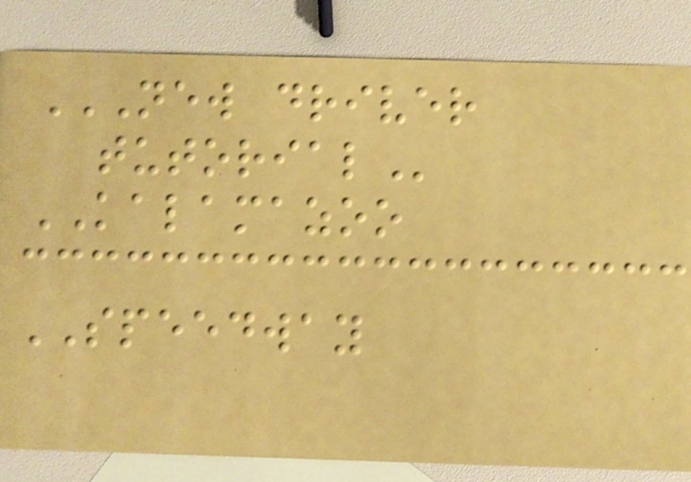NEW DRIVER
TUTORIAL
KALAMAZOO
SPEEDWAY
